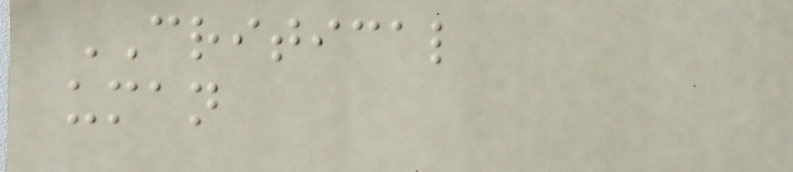CRITICAL
uman
